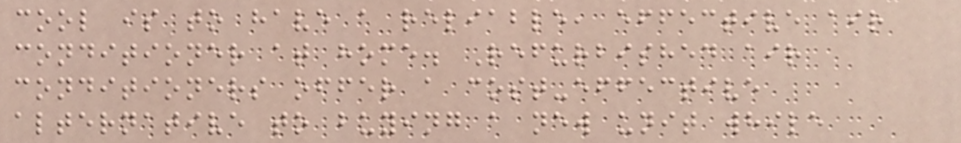cool is to have a reliable, effective air
conditioner at home. Refurbished air
conditioners offer a cost-effective
alternative to buying a new unit while
